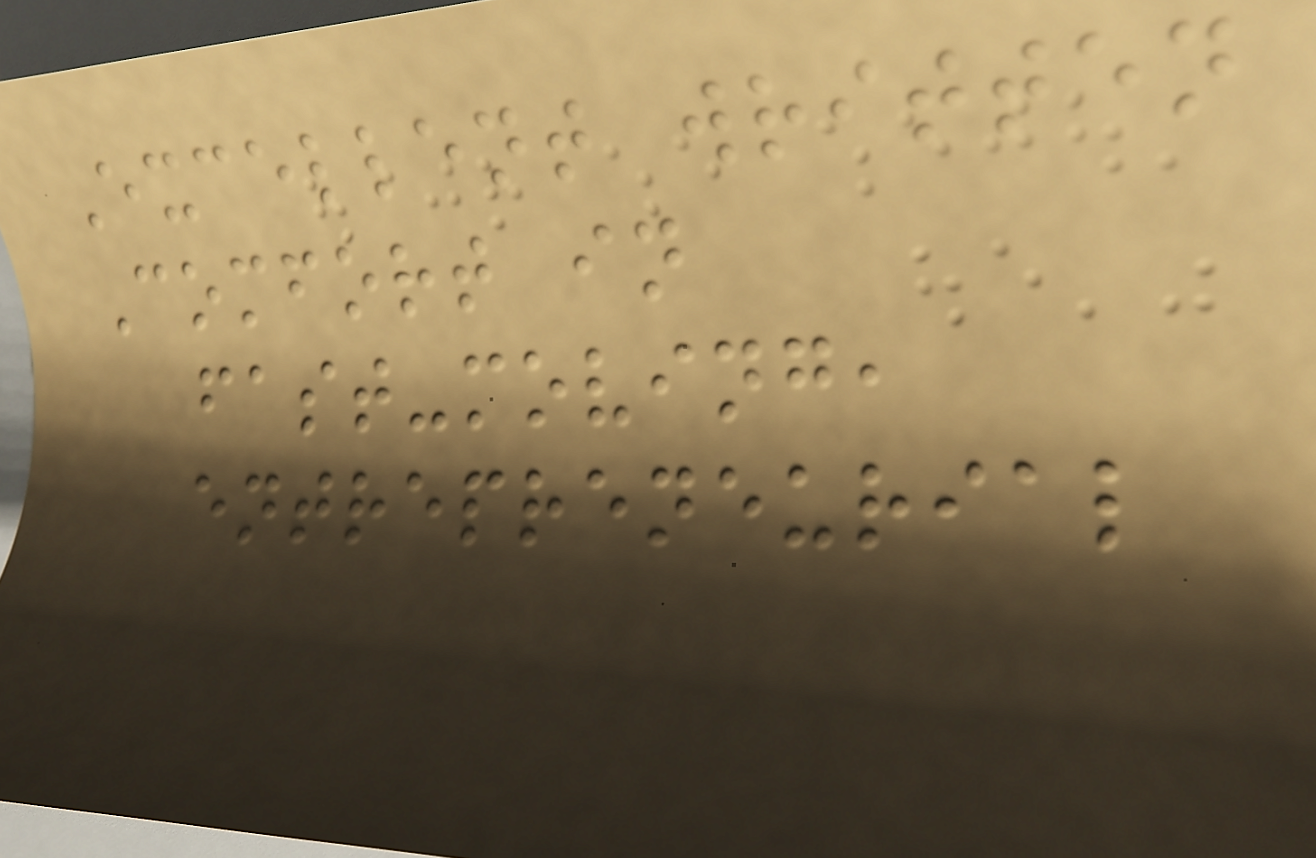Excellent written
Comfort in
fast-moving,
entrepreneurial
